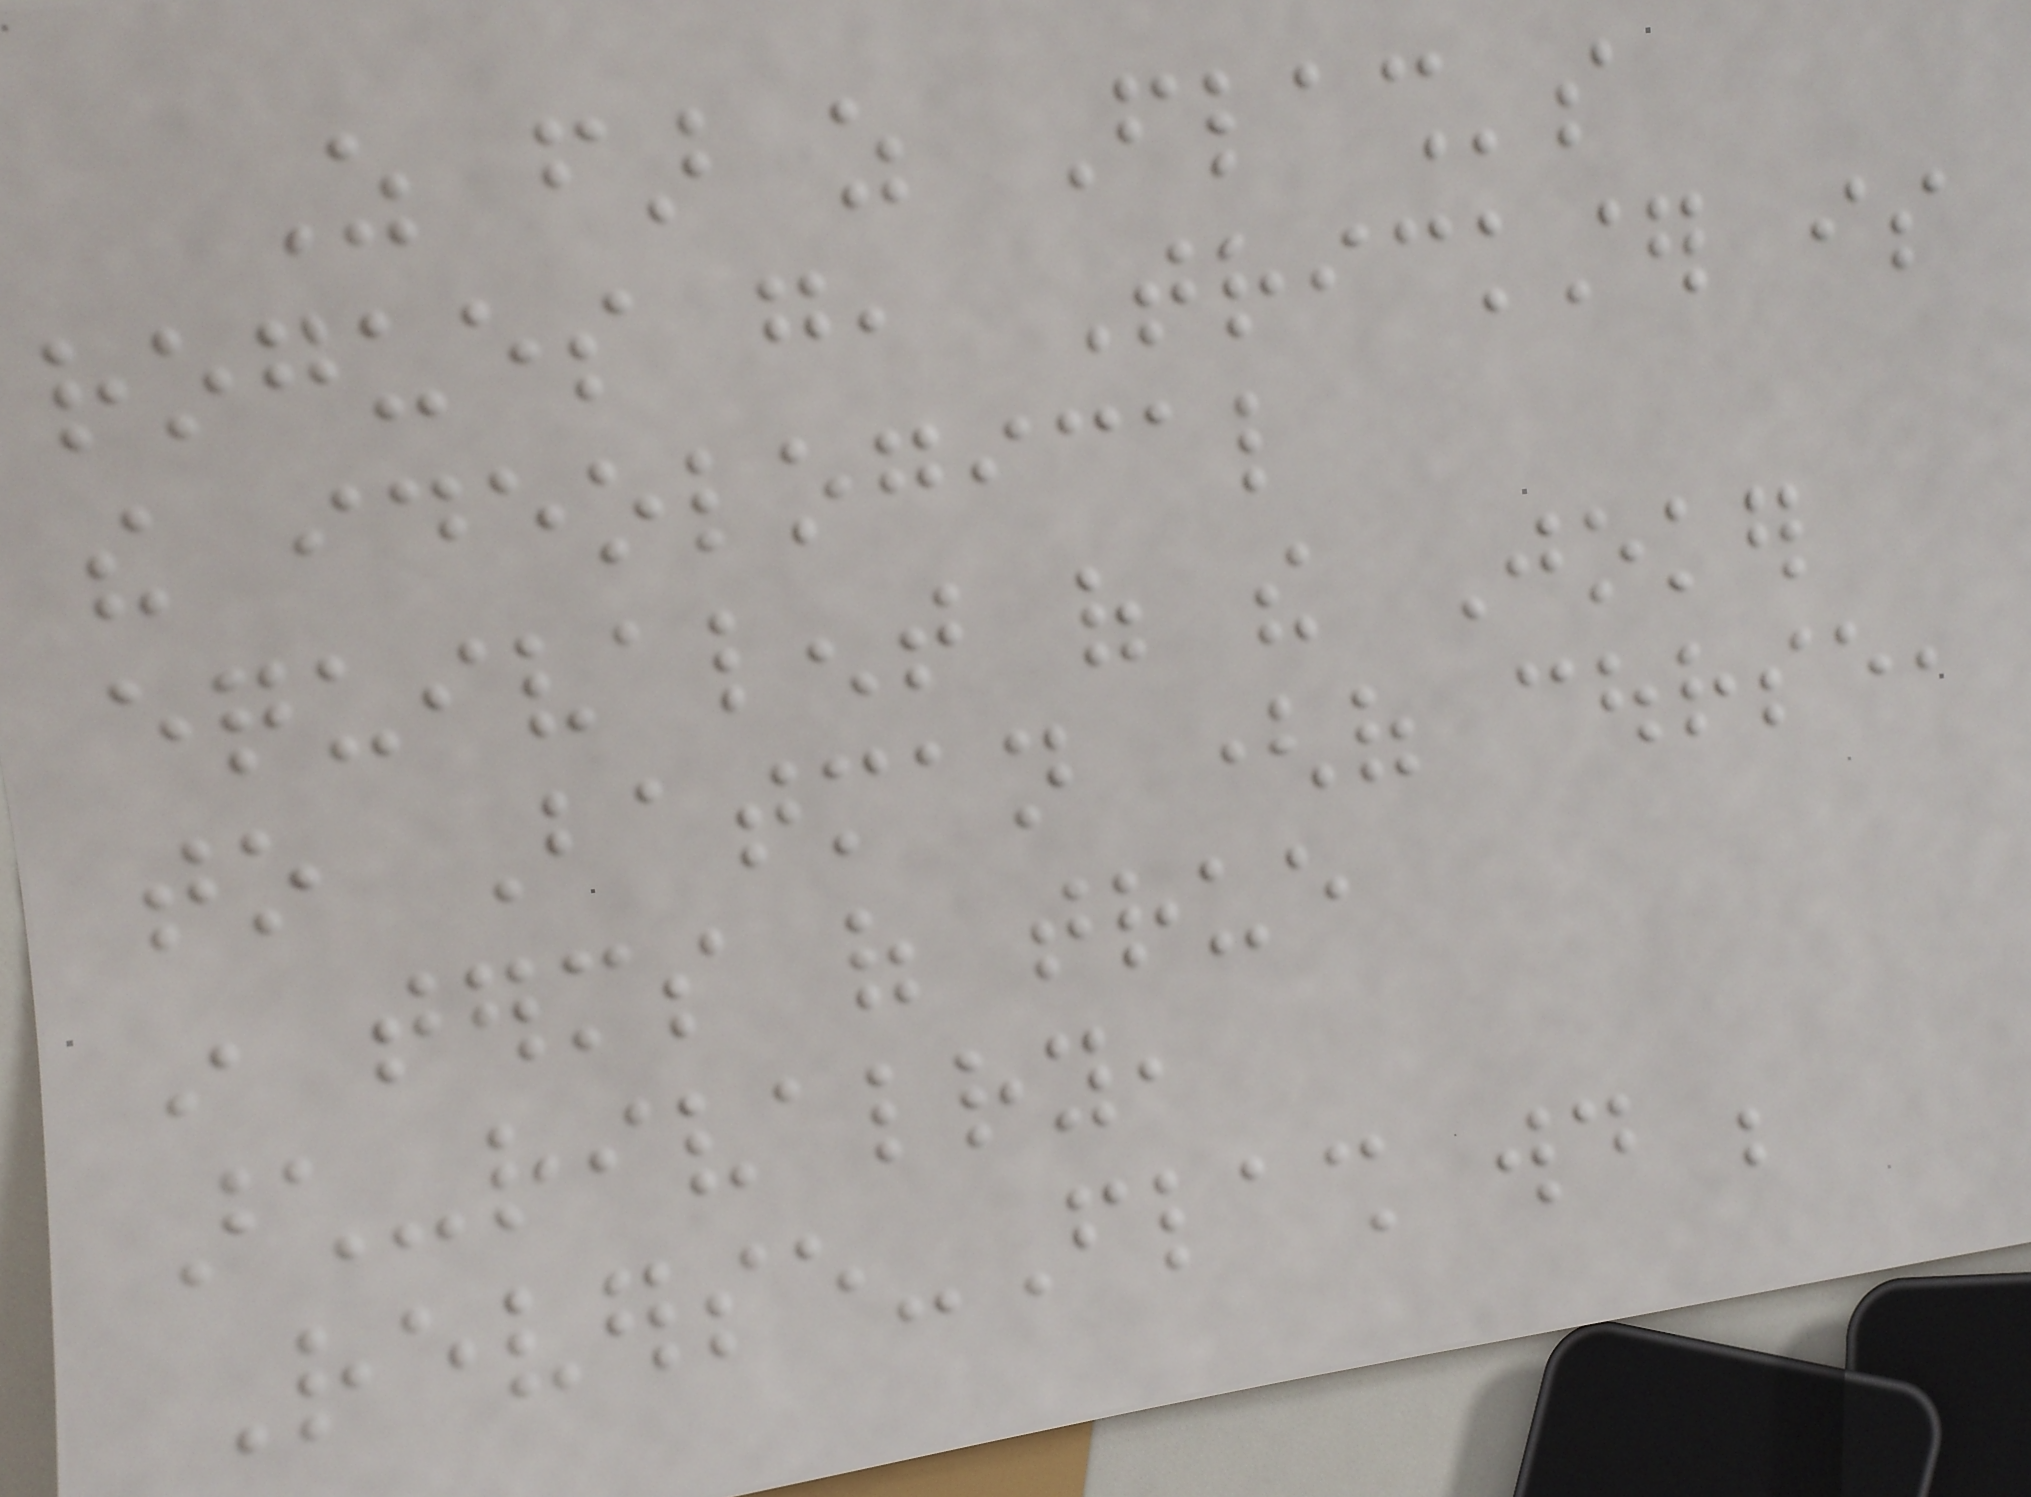As far as Flash's
rogues go, Trickster is
the ideological
equivalent of the Joker
to Batman (of course,
in terms of true
arch-rivalry,
Reverse-Flash would be
